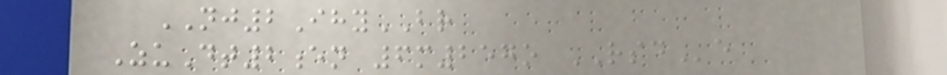NJ2IhyBR
ZuDt2en 6m257o RSDe
